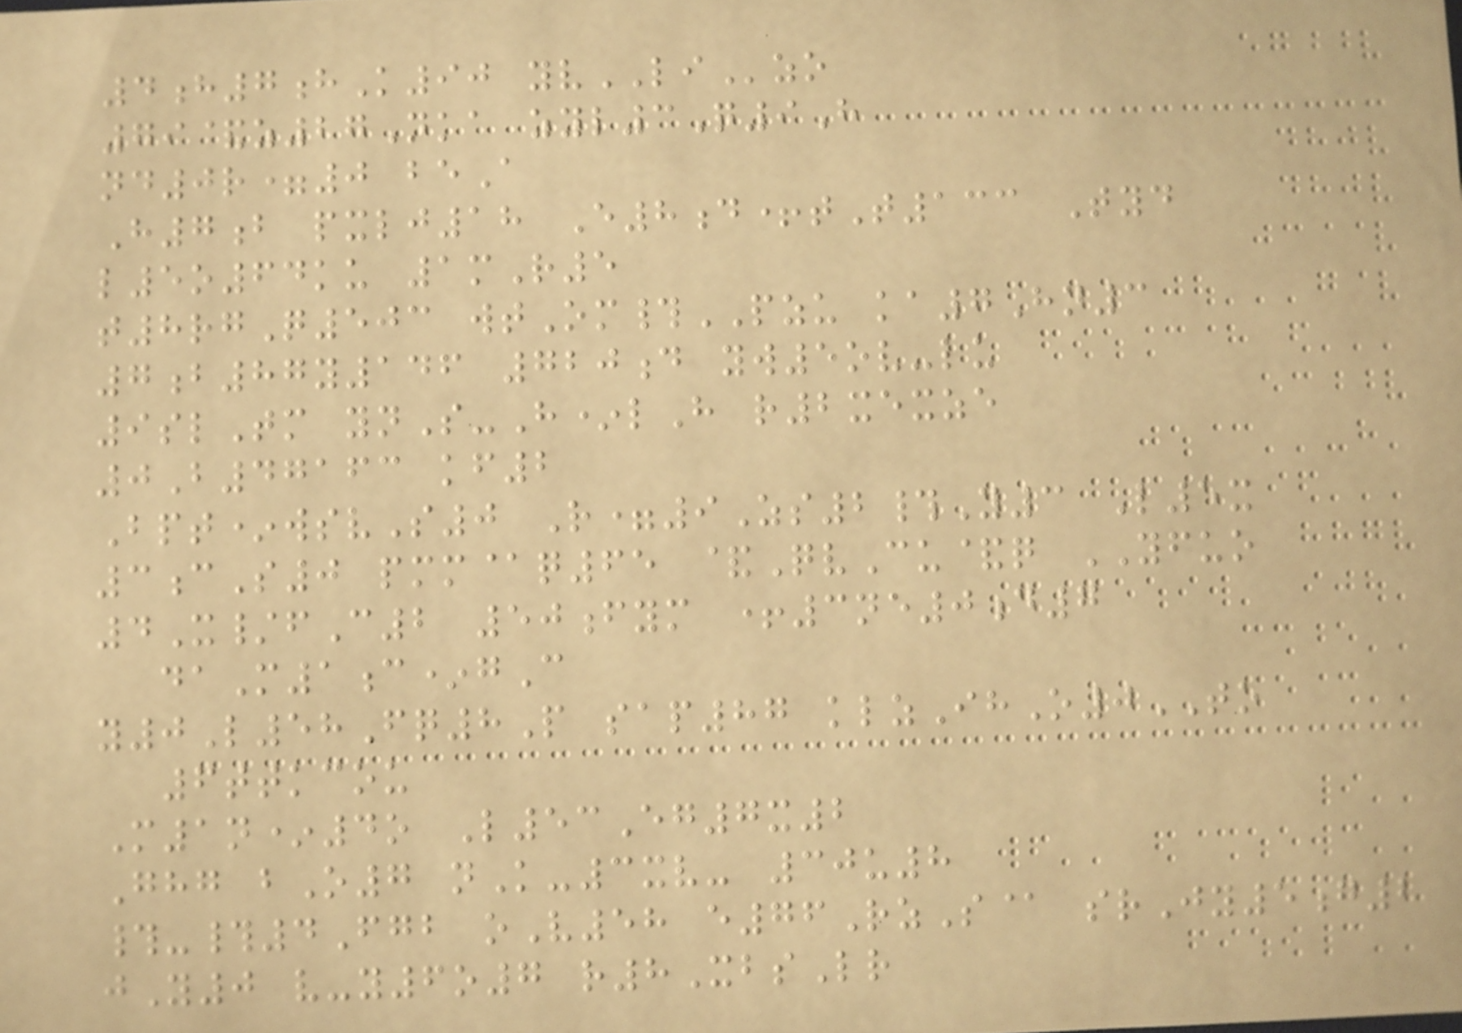4h7hK90 yvLIzo
79&z27Nka zyl3Q9H
nd0r=0 beA
H7b pxlj18 E8d+tT133 Tyd
l5o64ku 1mR5
t8rgQ503 wtOm#PZU ka7Hn3
7b87y146 720d yw5ov-lu
9slTm ynS-H*lH r2xexze
0B47163 kf2
Bpt*wsvS0 R=9Zs2#Y3 L5x
3cS0 pmm@q65 &QvCu&q YFUO
4X/fC2 50fym +3ne0d7
daM1c*gC
y0L58Fq8P sap87 klzIhO0TO
6ttkcou
M1n*4o L53Eg7x2
Ghg bO7 nK-3xv- 30u8
#-#4Fgb oV58 e76RzS@ srJy5g2
jY0 v-y6o7 r8XbsLr
